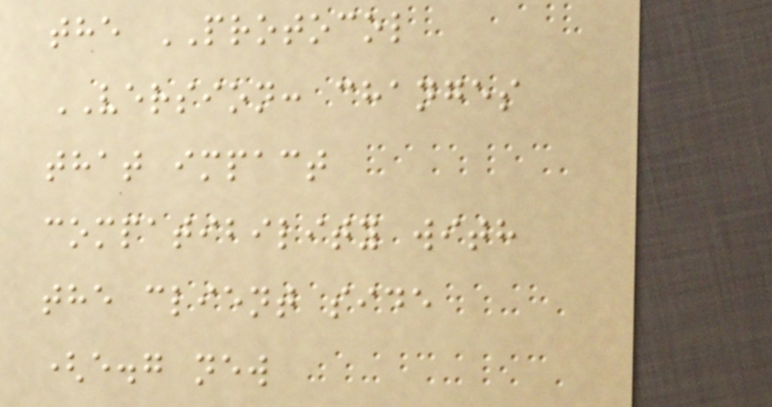the PROTOCOL
VERSION: changes
that impact
compatibility with
the client side
(e.g new
